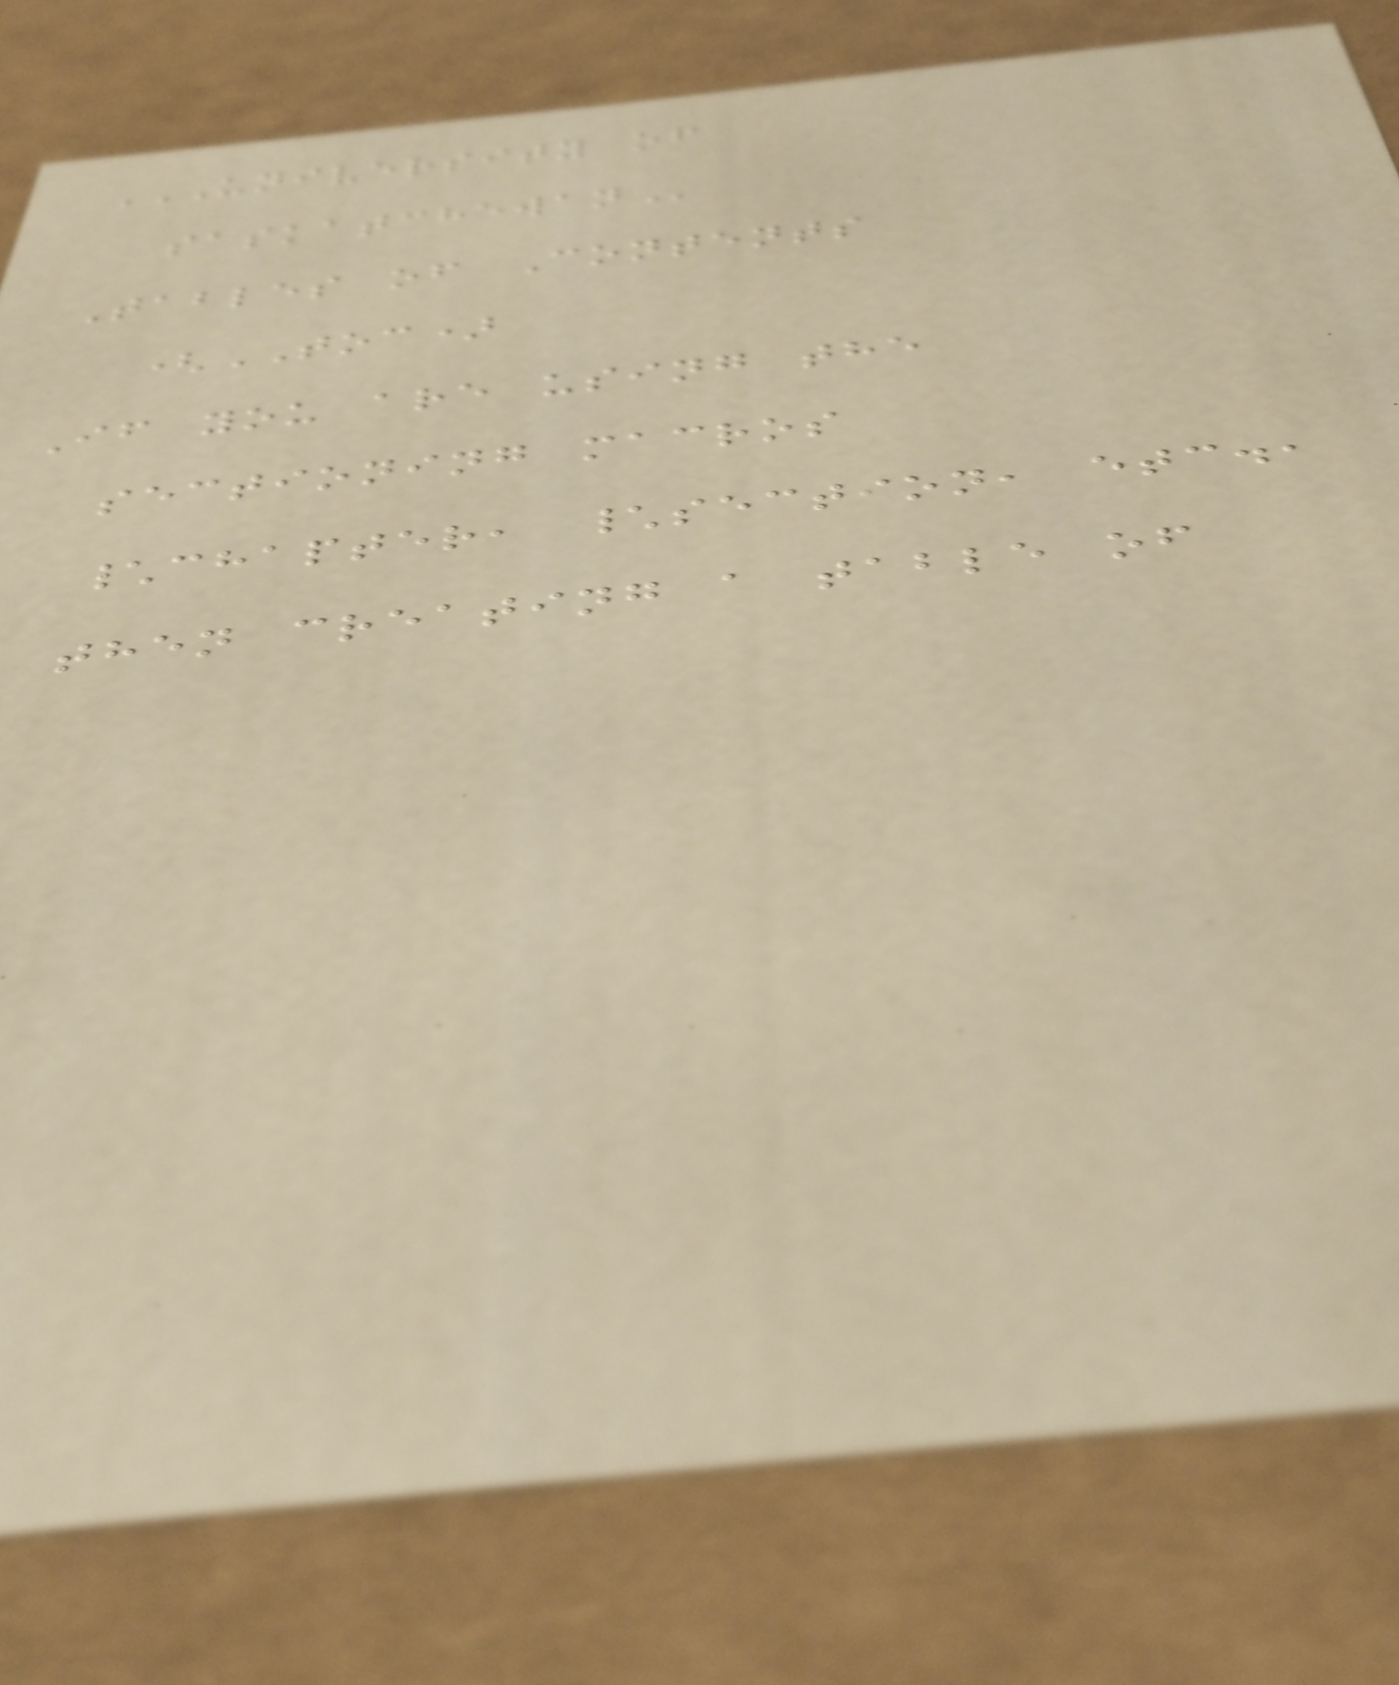UNIVERSITY OF
SASKATCHEWAN
Tables of Contents
(TOC)
If you are using the
sectioning macros
\chapter, \section, etc.,
then creating a table of
